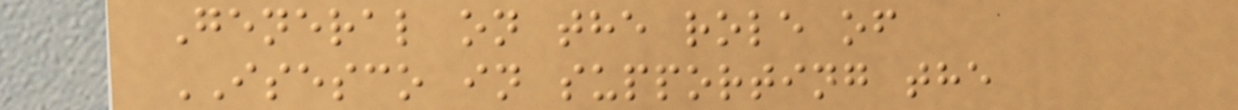General on the role of
ISESCO in supporting the
